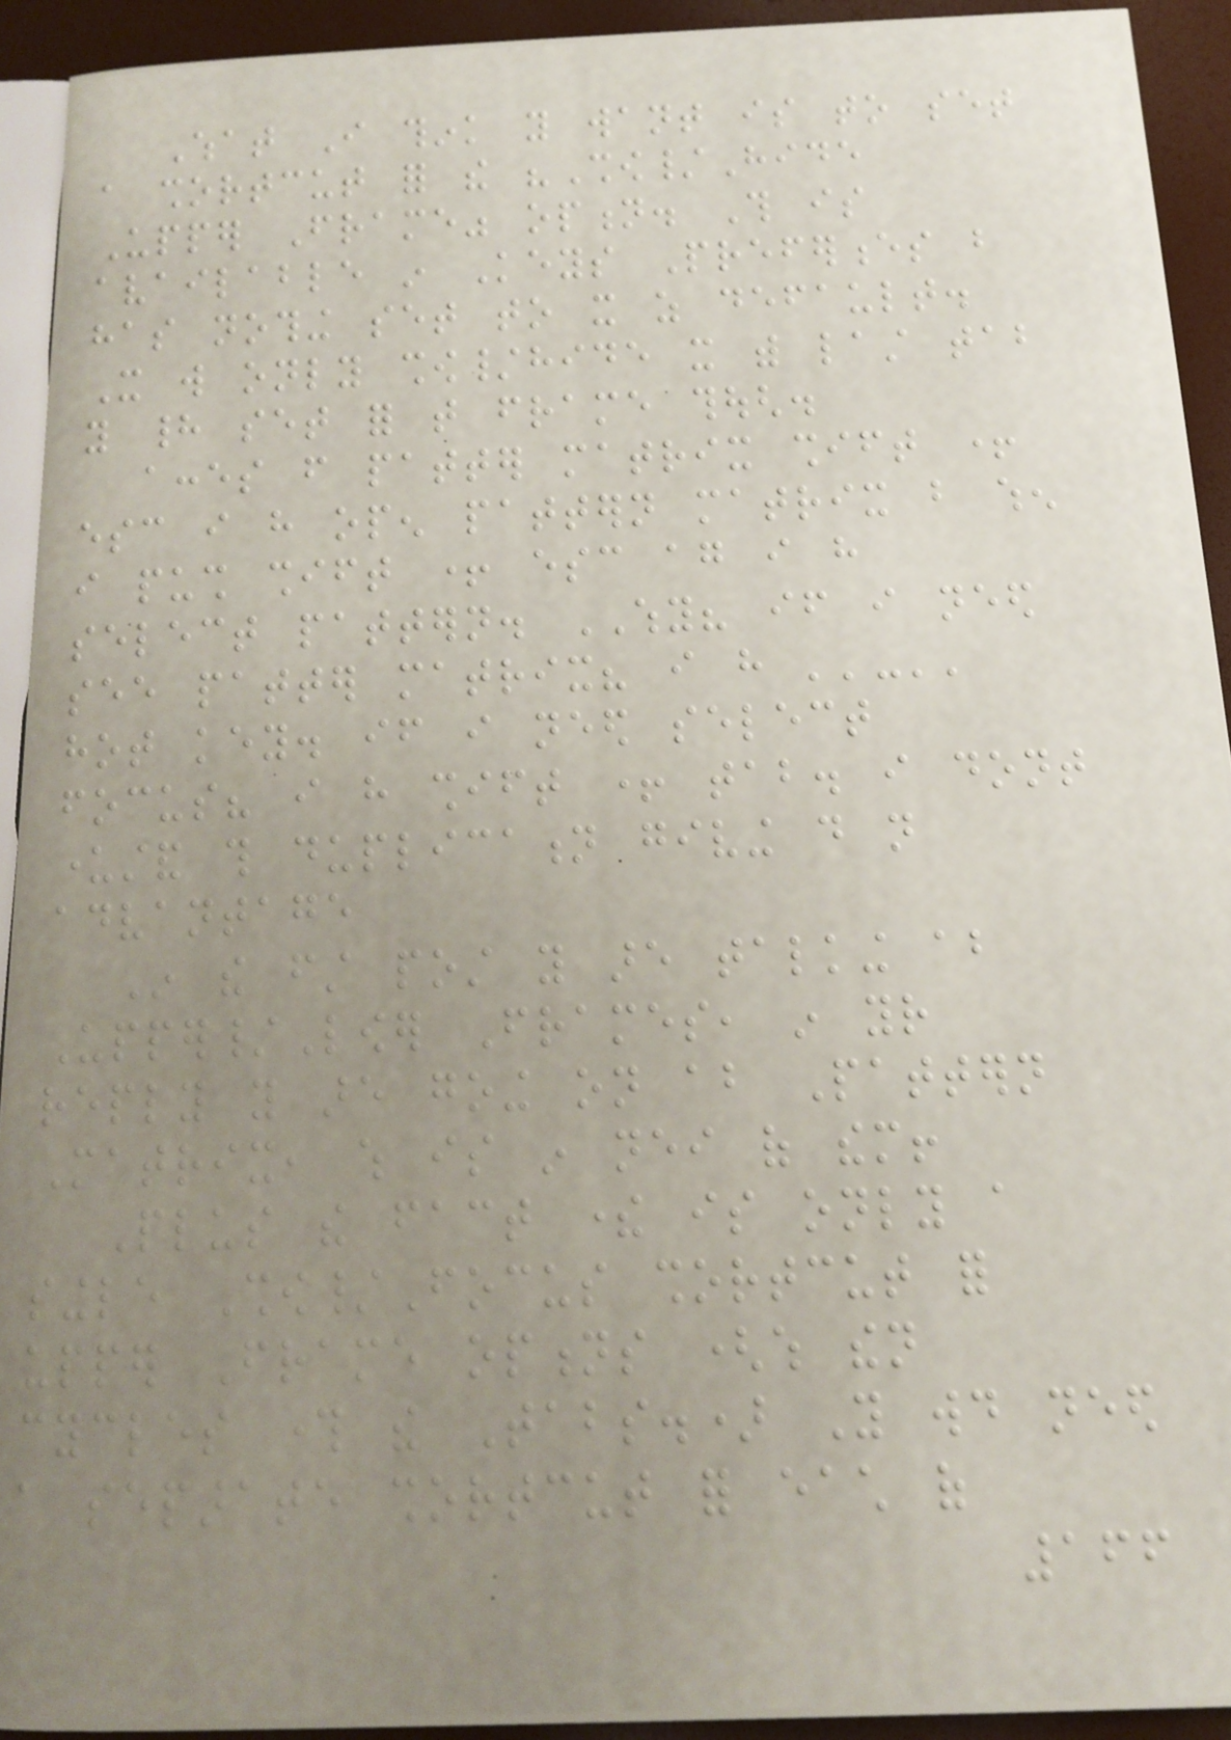What I think you want is to set
a shortcut for the "Show/Hide
Upper Frame" option. This is
available in Keys Preferences but
has nothing set to it as default.
It will only show/hide it with last tab
you had set for that frame though.
acces from patter matrix shift +
esc i have open pattern matrix but when
i push shift + esc again i have
select pattern. WHY? if i need
see patter matrix? i have ''-''
hot key. if i need select
focus? i have shift + tab. i dont
understand this duplication giving do not
advantage
In the first post you are talking about
Upper/Lower Frames, in your
reply you are going on about Pattern
Matrix, which is in neither of them!
Plus the fact there is only a
single Show/Focus shortcut for
upper Frame options (which then
cycles through the Tabs.) You would need
a separate shortcut for each of
166
